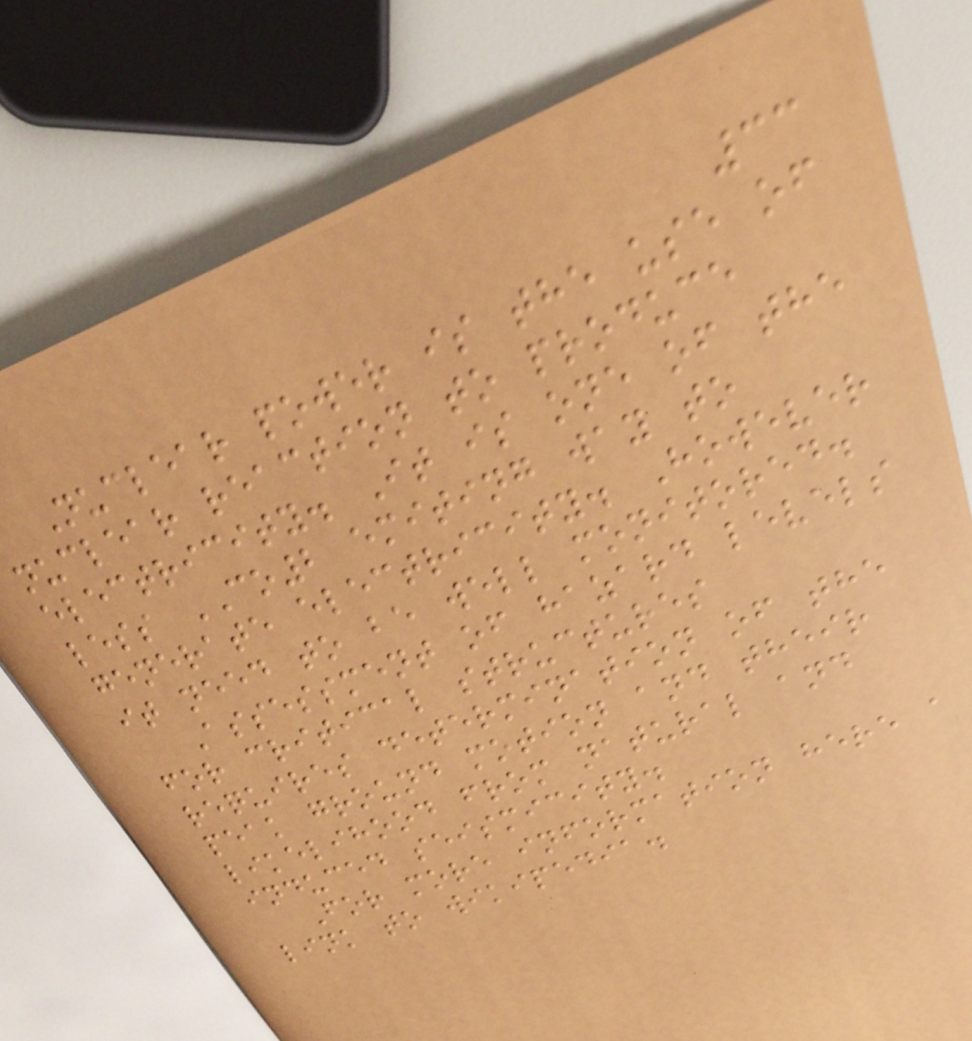33
Nuclear power is the use of
nuclear reaction to produce
electricity. It is one of the
less CO2 emiting way to
generate electricity. However
it need to be well monitored.
Assessment of hazard levels
for critical structures
requires determination of the
peak ground motion and their
likelihood from natural and
induced seismicity.
For more information here a
link to wikipedia.
